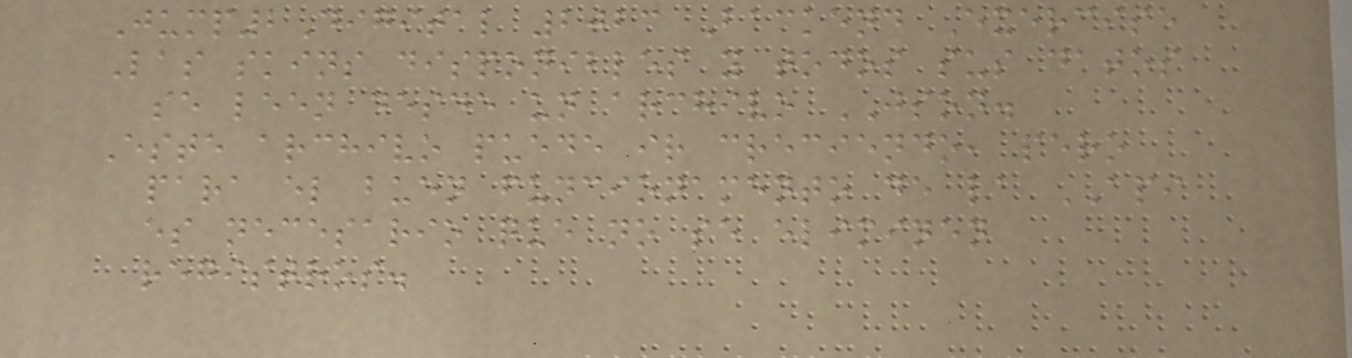Jump2Digital 2023 Backend Exercise
Las skins disponibles y todos sus datos
se leen desde un archivo JSON.
Este archivo puede ir creciendo, pero
para el buen funcionamento de la API
es necesario que no se eliminen
registros.
